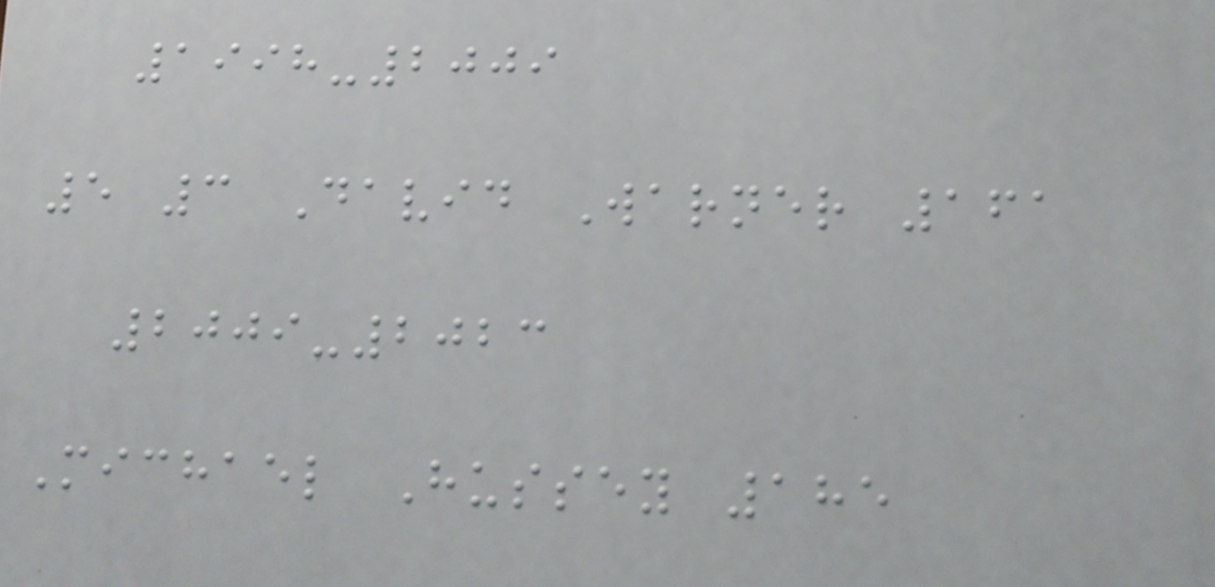1998-2009
5 3 David Warner 161
2009-2023
Michael Hussey 185
